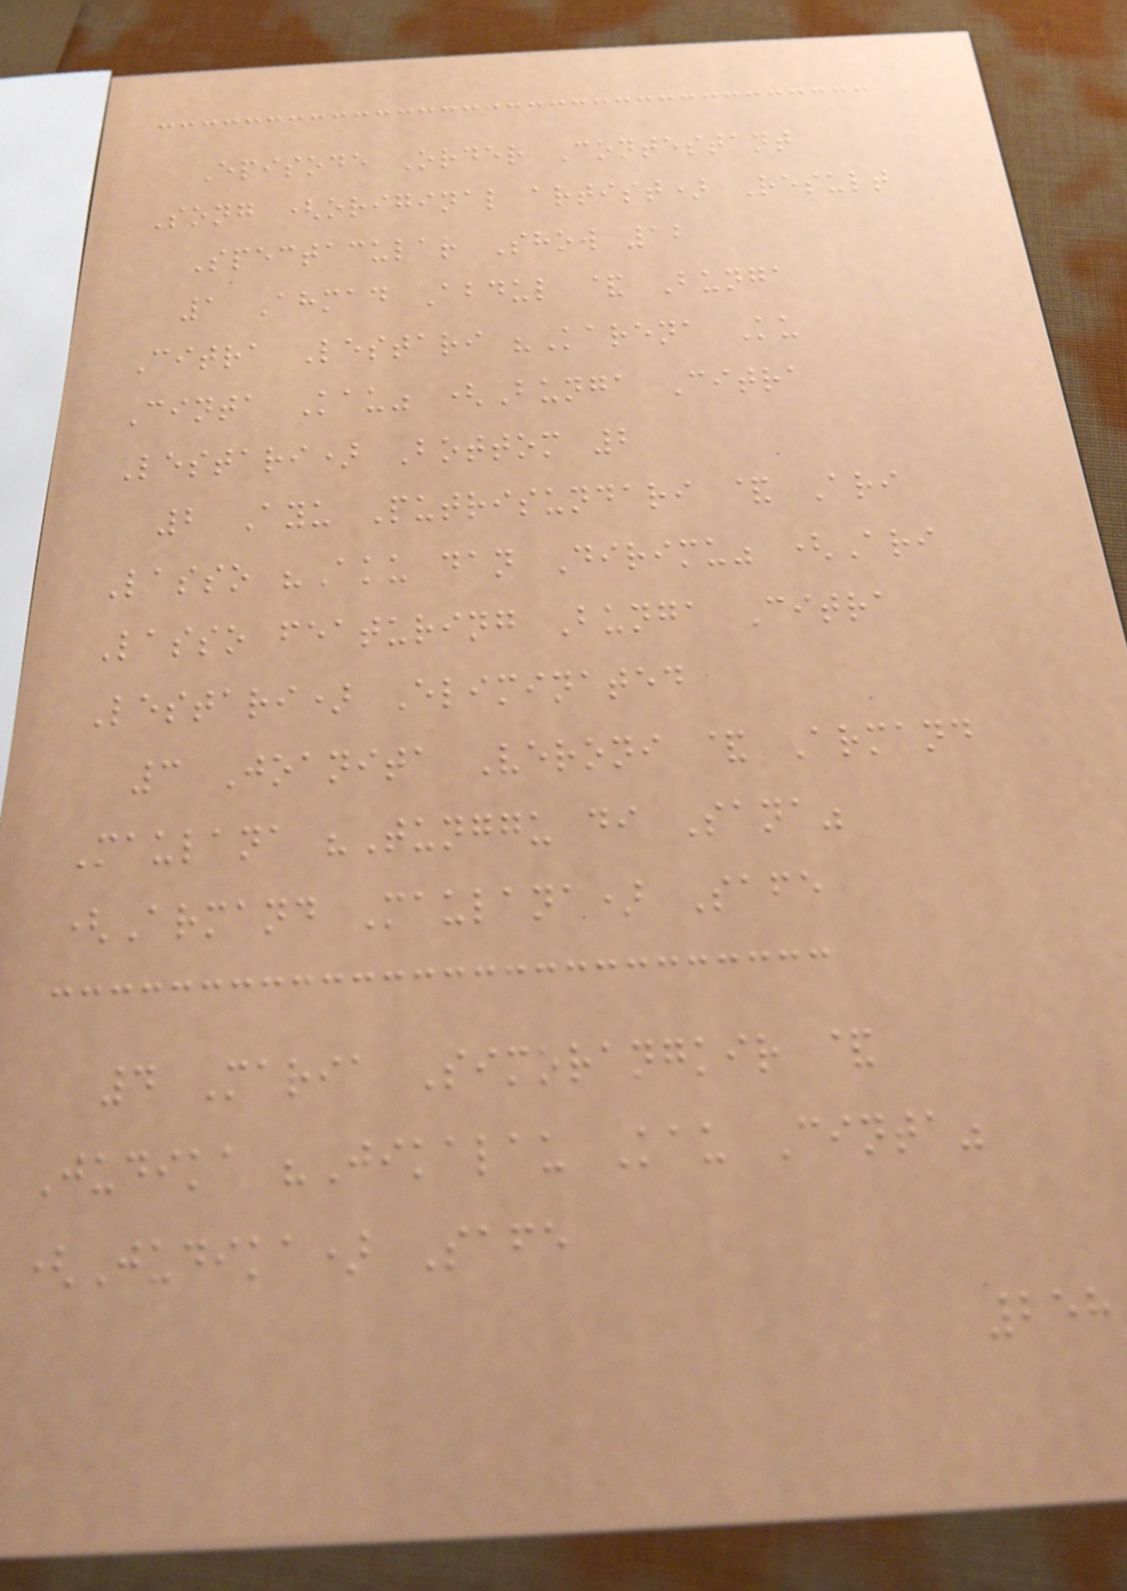Episode Order Contestant
Song (original artist) Result
Spectacular Show 12
1 Ahmad Abdul & Bunga
Citra Lestari "Karena Ku
Cinta Kau" (Bunga Citra
Lestari) Bottom 2
2 Ayu Putrisundari & Ari
Lasso "Aku dan Dirimu" (Ari
Lasso featuring Bunga Citra
Lestari) Eliminated
3 Joanita Veroni & Armand
Maulana "Tunggu di Sana"
(Armand Maulana) Safe
4 Maria Simorangkir &
Judika "Jikalau Kau Cinta"
(Judika) Safe
258
